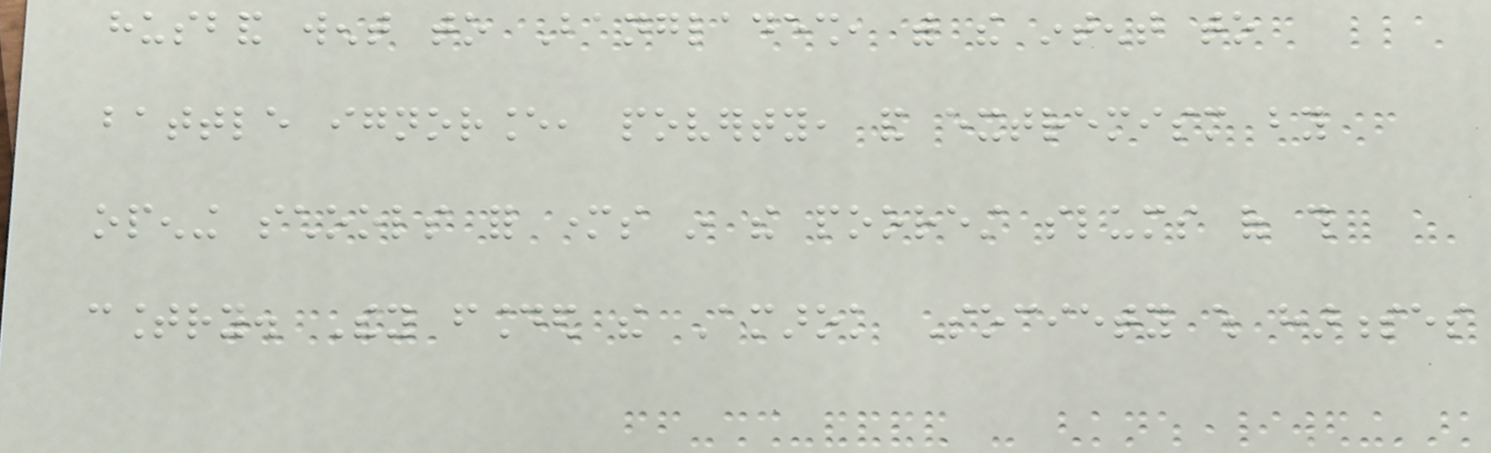husband went to Bangladesh, with the intent to
battle ignorance, poverty, and extremism by
opening schools for mothers in the poorest slums of this
country. They founded the Amarok Society which harnesses
